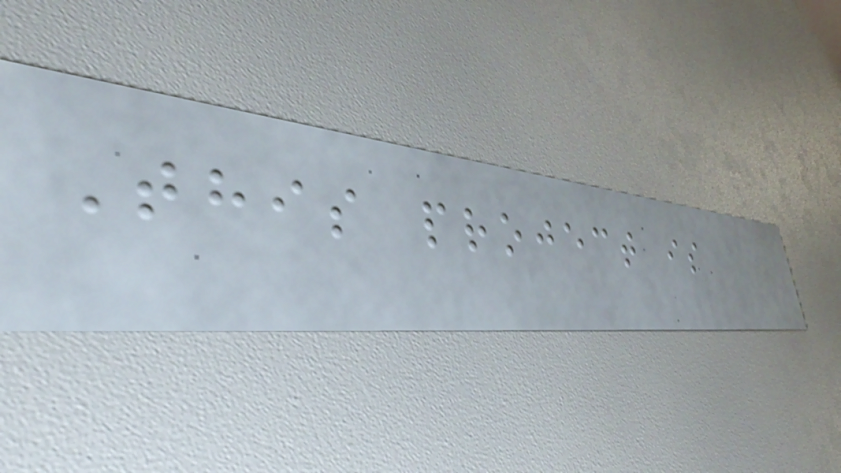This project is
